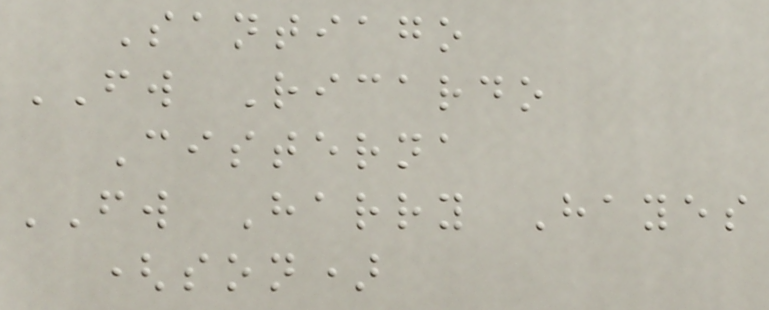Santiago
FW Ricardo
Cisterna
FW Harry Hayes
(son)
